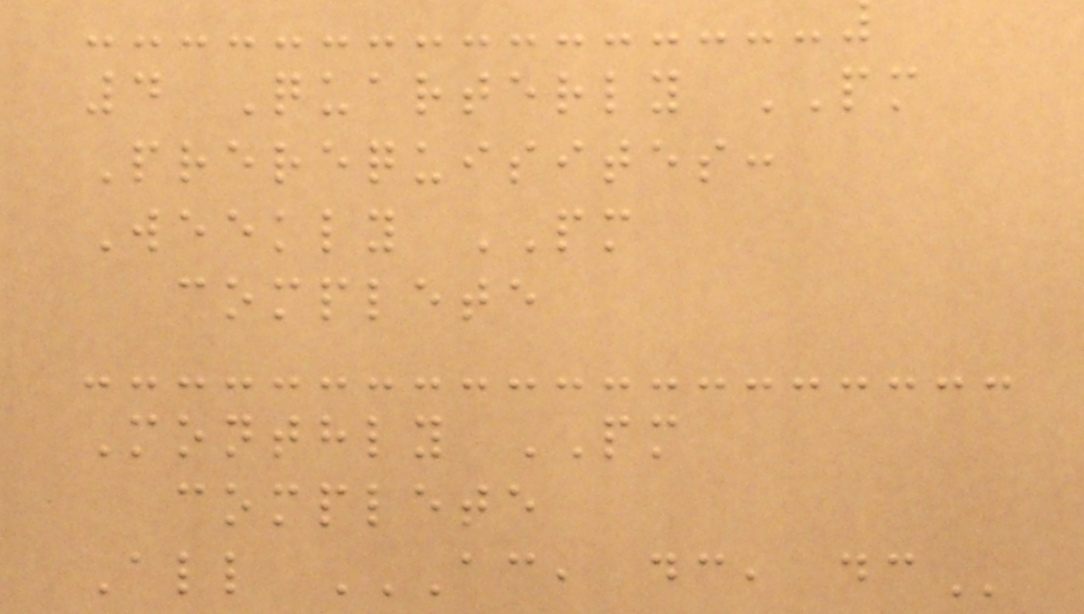4 Quarterly PM
Prerequisites:
Weekly PM
complete
Monthly PM
complete
All AC, DC, DC
